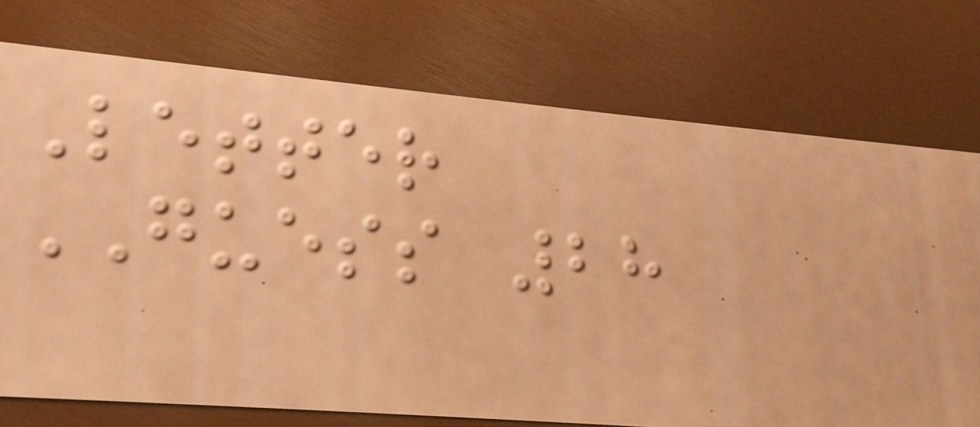Letter
GUESS 28
